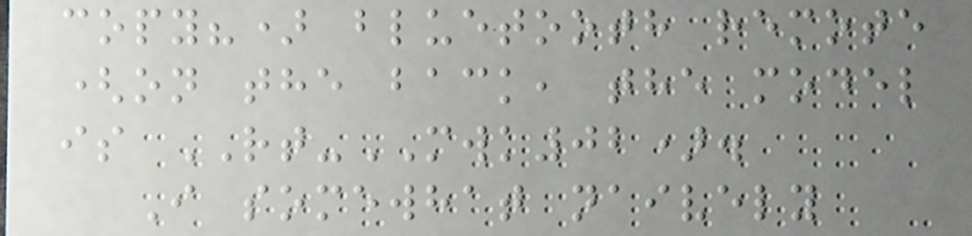copy?) bluetooth remote
(on the back, the model
is RT-MWK02).
I somewhat naively
